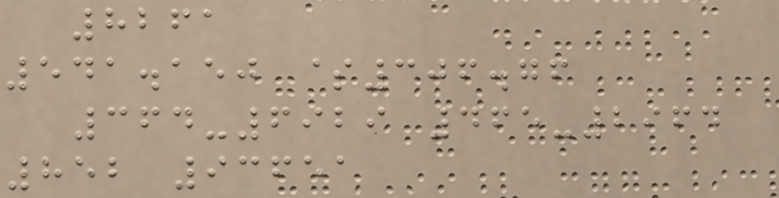8261
541.150 $306.76
364-6929 465-2964
852 93651
